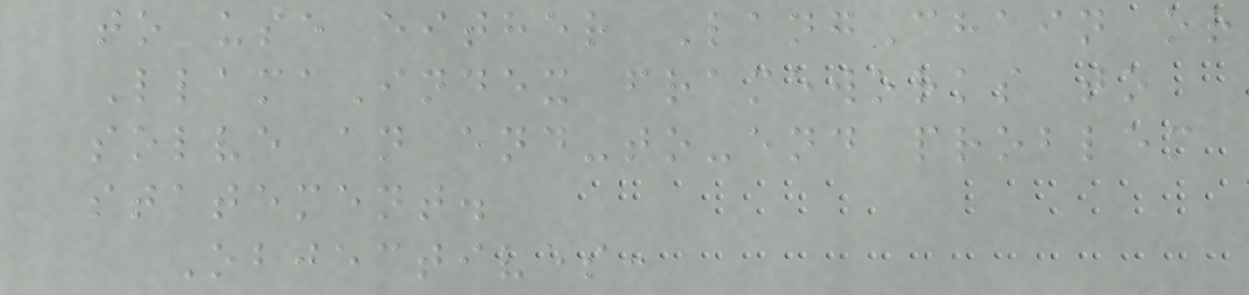to use either LangChain or
LlamaIndex frameworks to
solve an end-to-end problem
statement.
Objectives:
